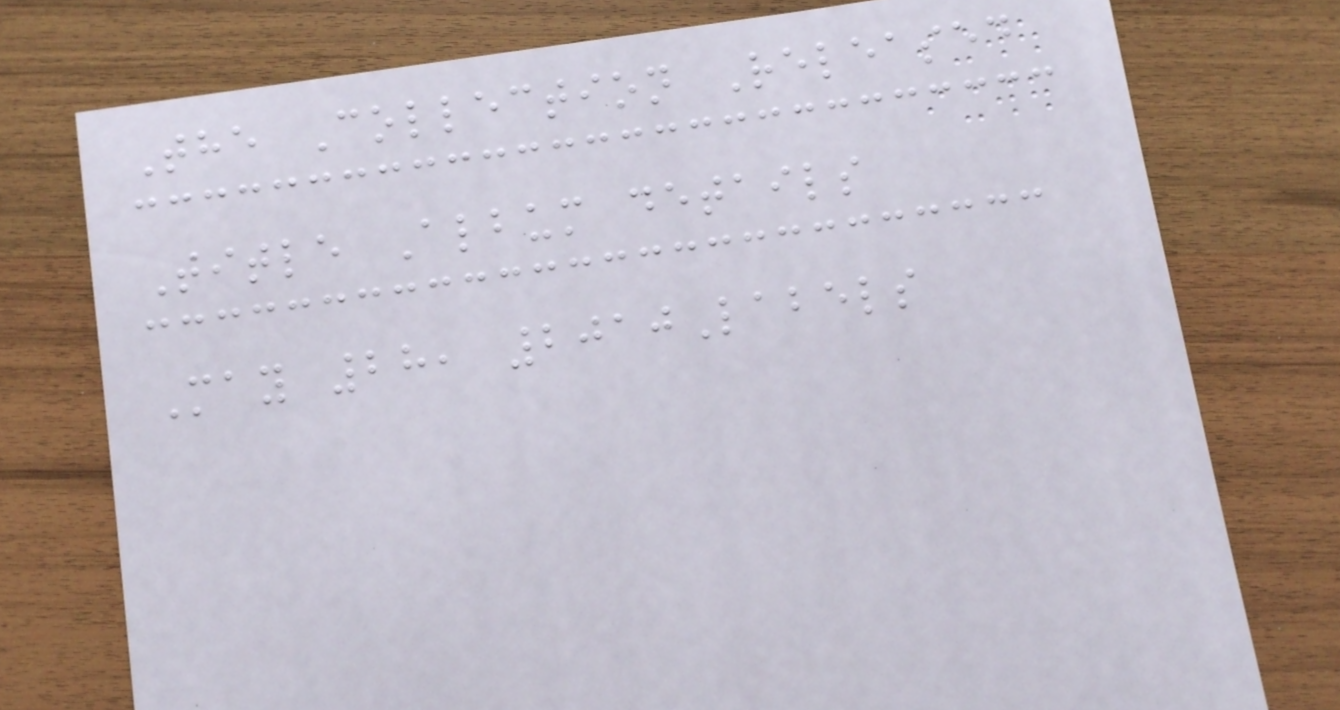The Collection Released
Title Album details
May 28, 2010Labels
